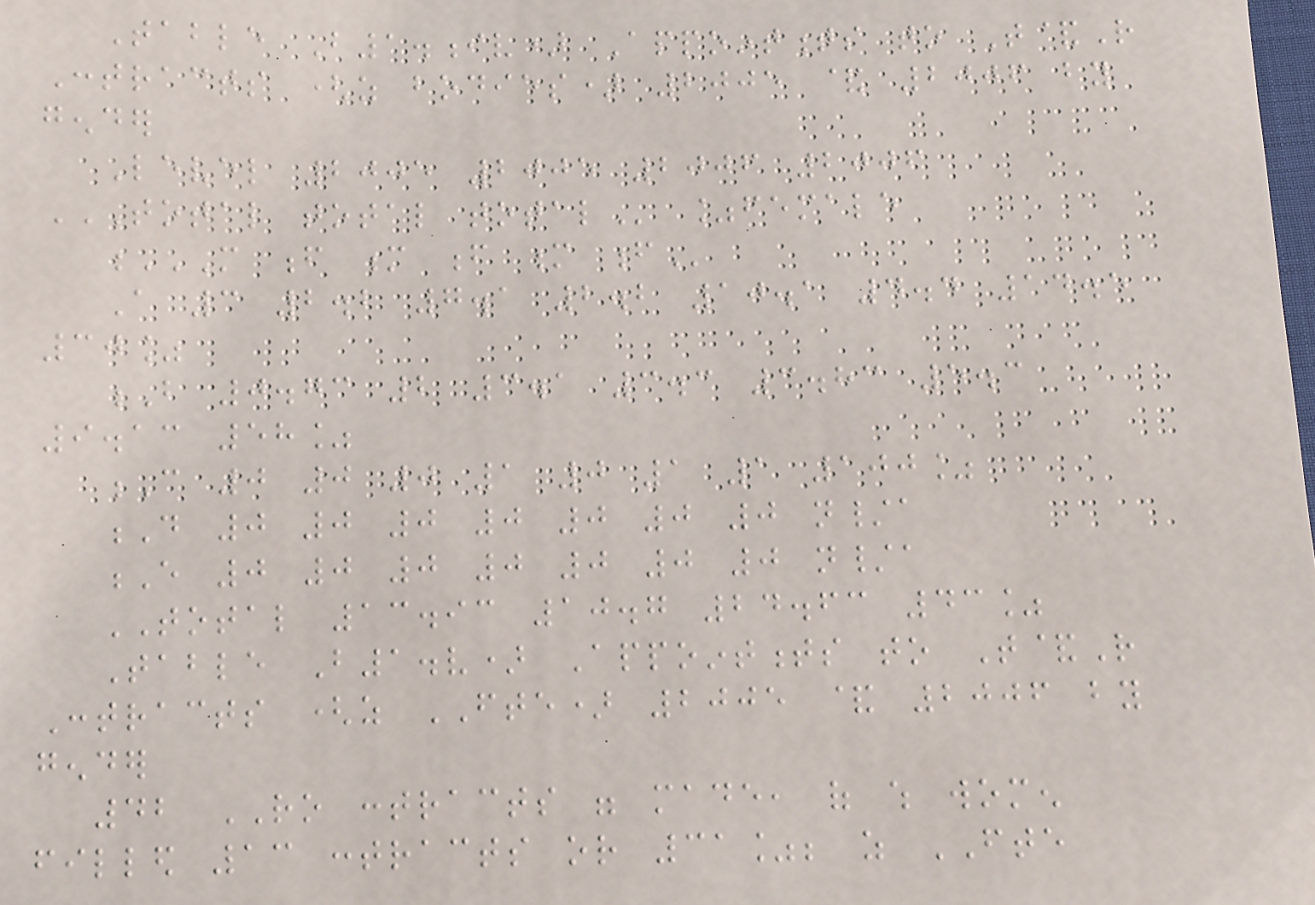Table B1.iv) Appointments to T&R
Contracts (as bodies) 2005 & 2006 by
gender
Level 2005 2005 2006 2006
TOTAL TOTAL TOTAL %female
M F M F M F
A 3 2.2 7.1 2.2 10.1 4.4 14.5
30%
B 0.73 2 3.1 3.3 3.83 5.3
9.13 58%
C 0 0 0 1 0 1 1 100%
D 0 0 0 0 0 0 0 n/a
E 0 0 0 0 0 0 0 n/a
TOTAL 13.93 10.7 24.63 43%
Table B1.v) Appointments to T&R
Contracts (as FTE) 2005 & 2006 by
gender
42 RO contracts were made, of which women
filled 13 contracts or 31%; as FTE
